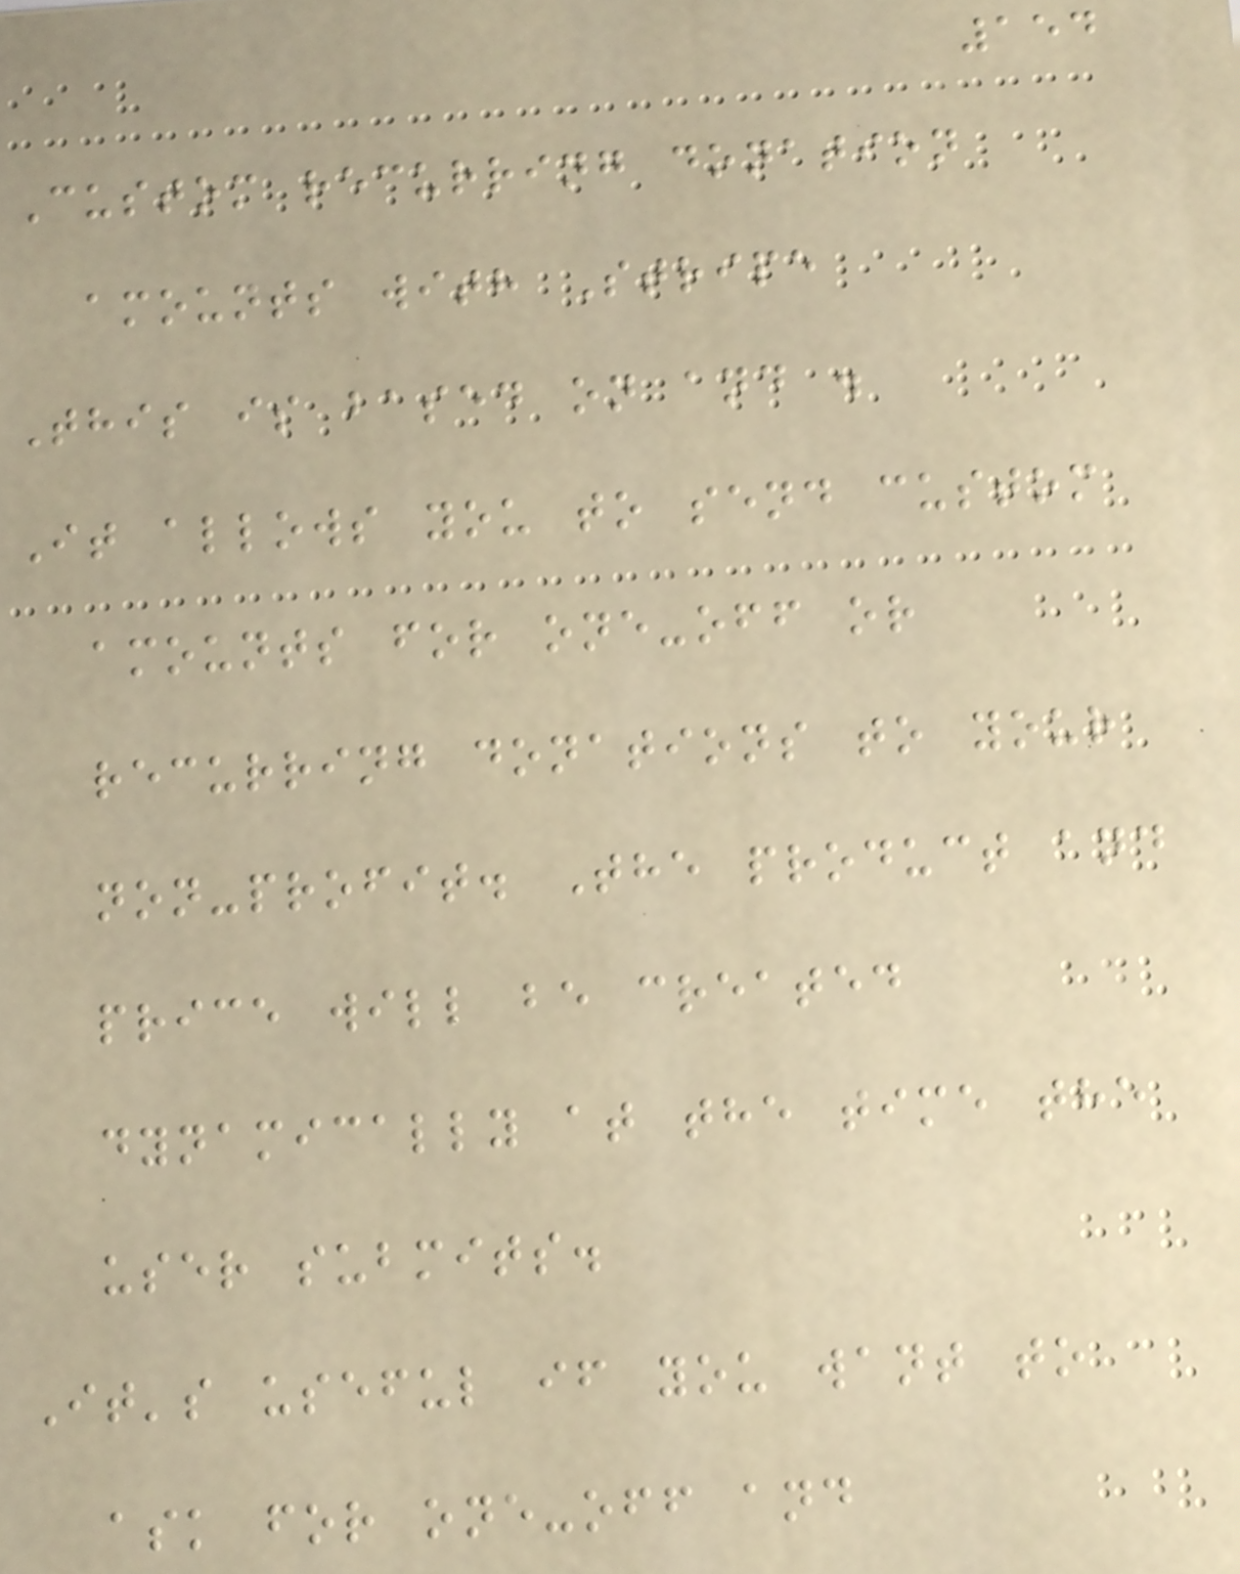154
Custom recurring donation
amounts with Stripe
This is based on and .
It allows you to send custom
amounts for one-off or
recurring donations to your
non-profit. The product and
price will be created
dynamically at the time the
user submits.
It's useful if you want to
ask for one-off and
